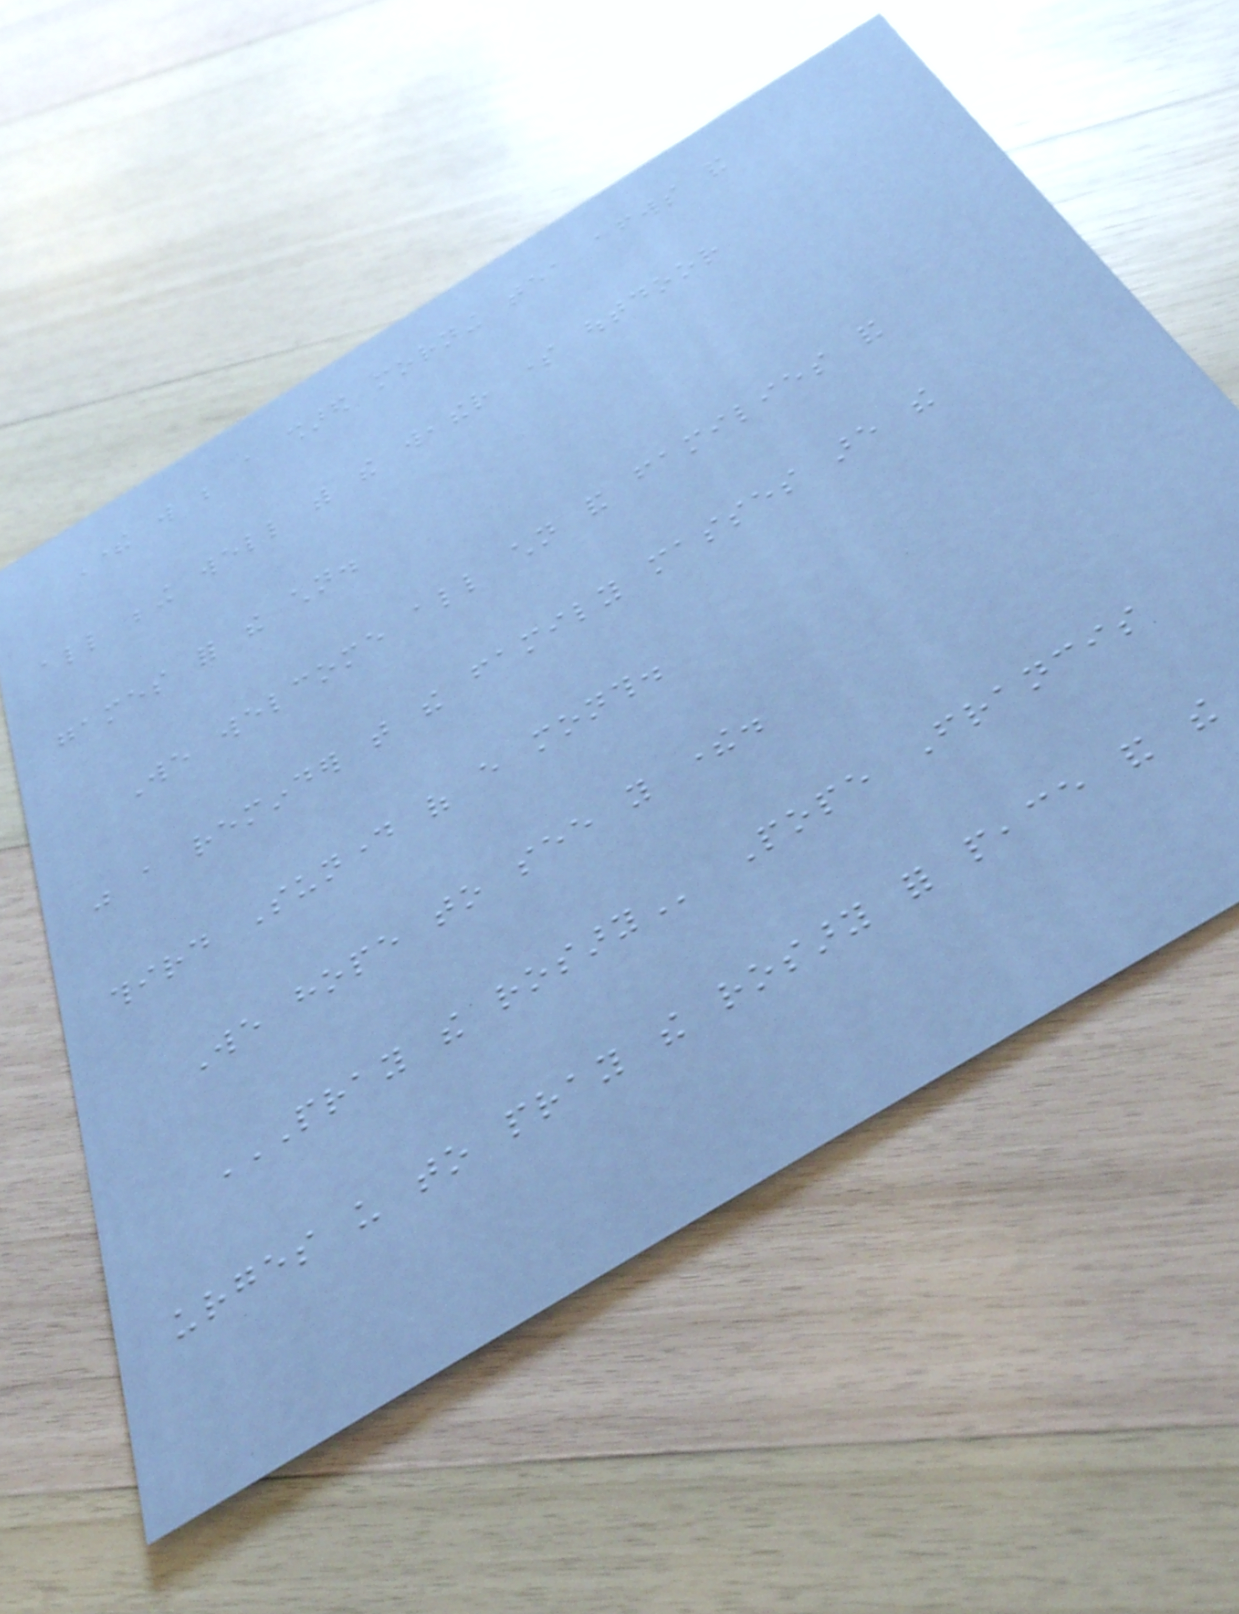There will be a shared morning tea afterwards and
all being well with the weather some outdoor
games for the children.
We welcome all children and families and
just a reminder that the family masses are the
third Sunday of every month.
We hope to see you there.
PRAY THE ROSARY Pope Francis
urges us to pray the rosary for peace and the
